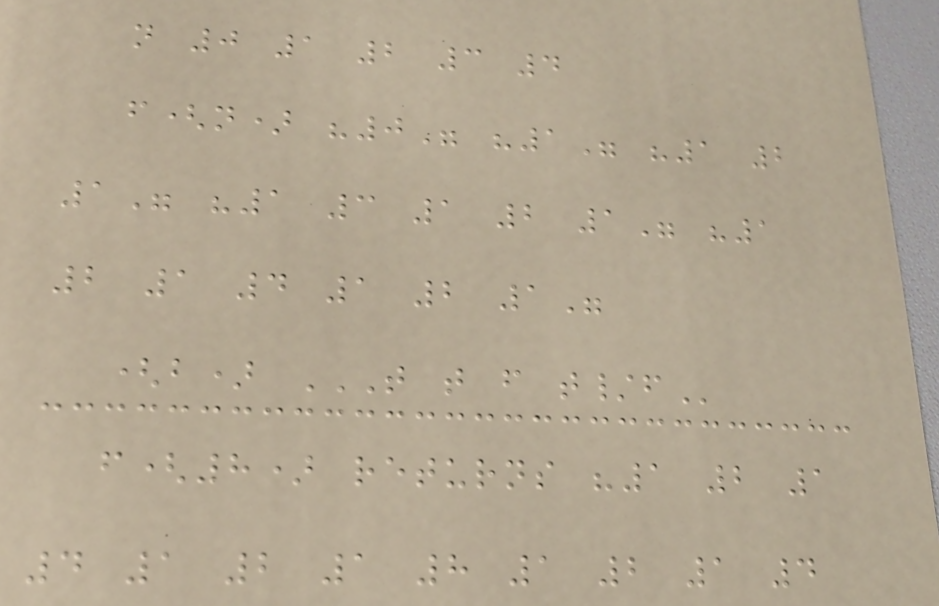n 0 1 2 3 4
f(n) "0" "1" "1 2
1" "1 3 1 2 1" "1
2 1 4 1 2 1"
(b) T T F T/F
f(8) returns "1 2 1
4 1 2 1 8 1 2 1 4
